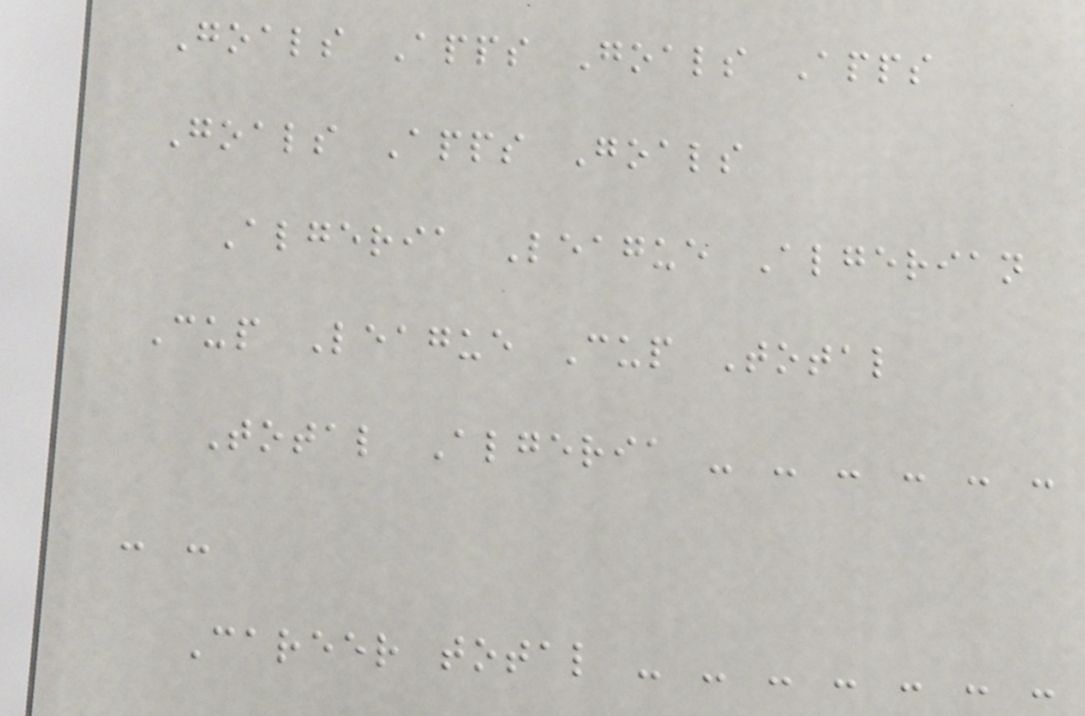Goals Apps Goals Apps
Goals Apps Goals
Algeria League Algerian
Cup League Cup Total
Total Algeria - - - - - -
- -
Career total - - - - - - -
